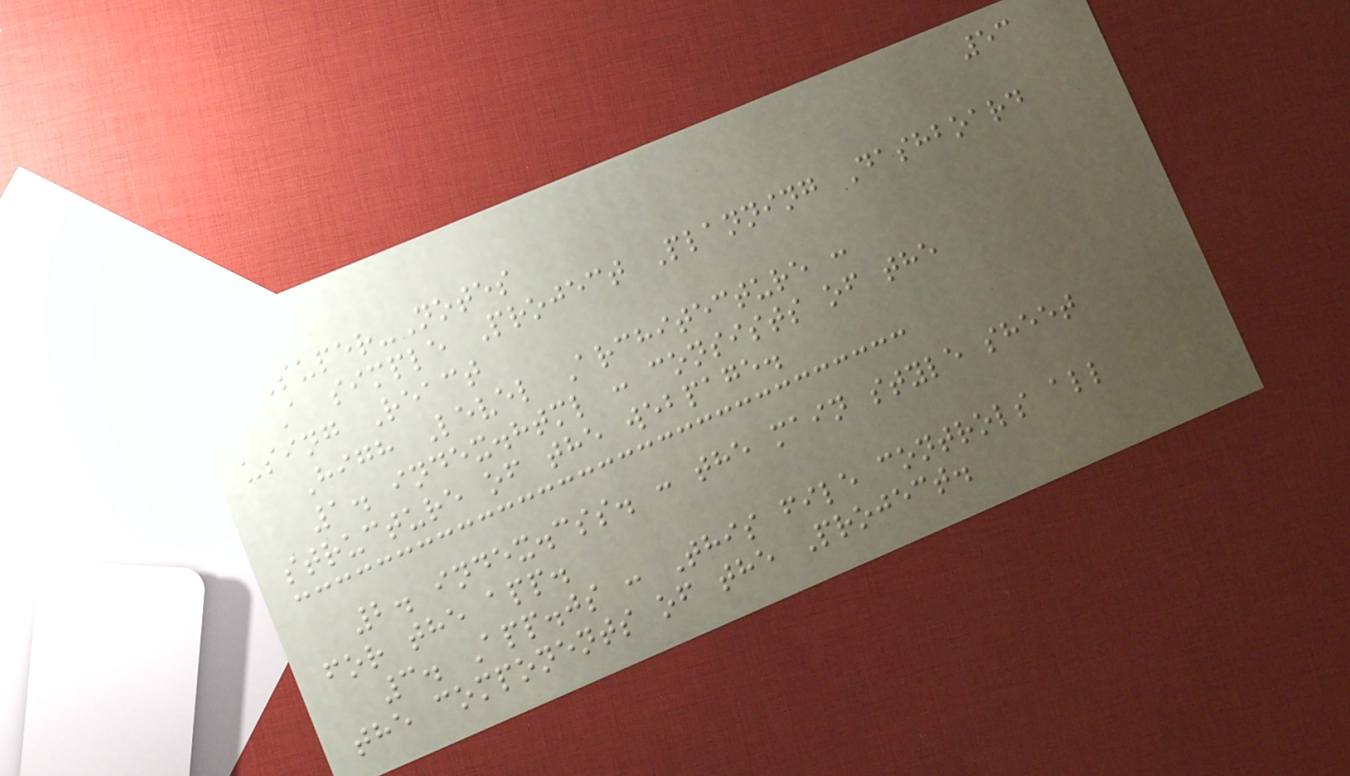53
Super-Notes
A simple Project Planning Dashboard
using React
High Level Architecture :
1. index.html : consists of the
structure of the webpage.
2. index.css. : the main style sheet
for the app.
3. App.js : This file controls all
the components of the Project.
